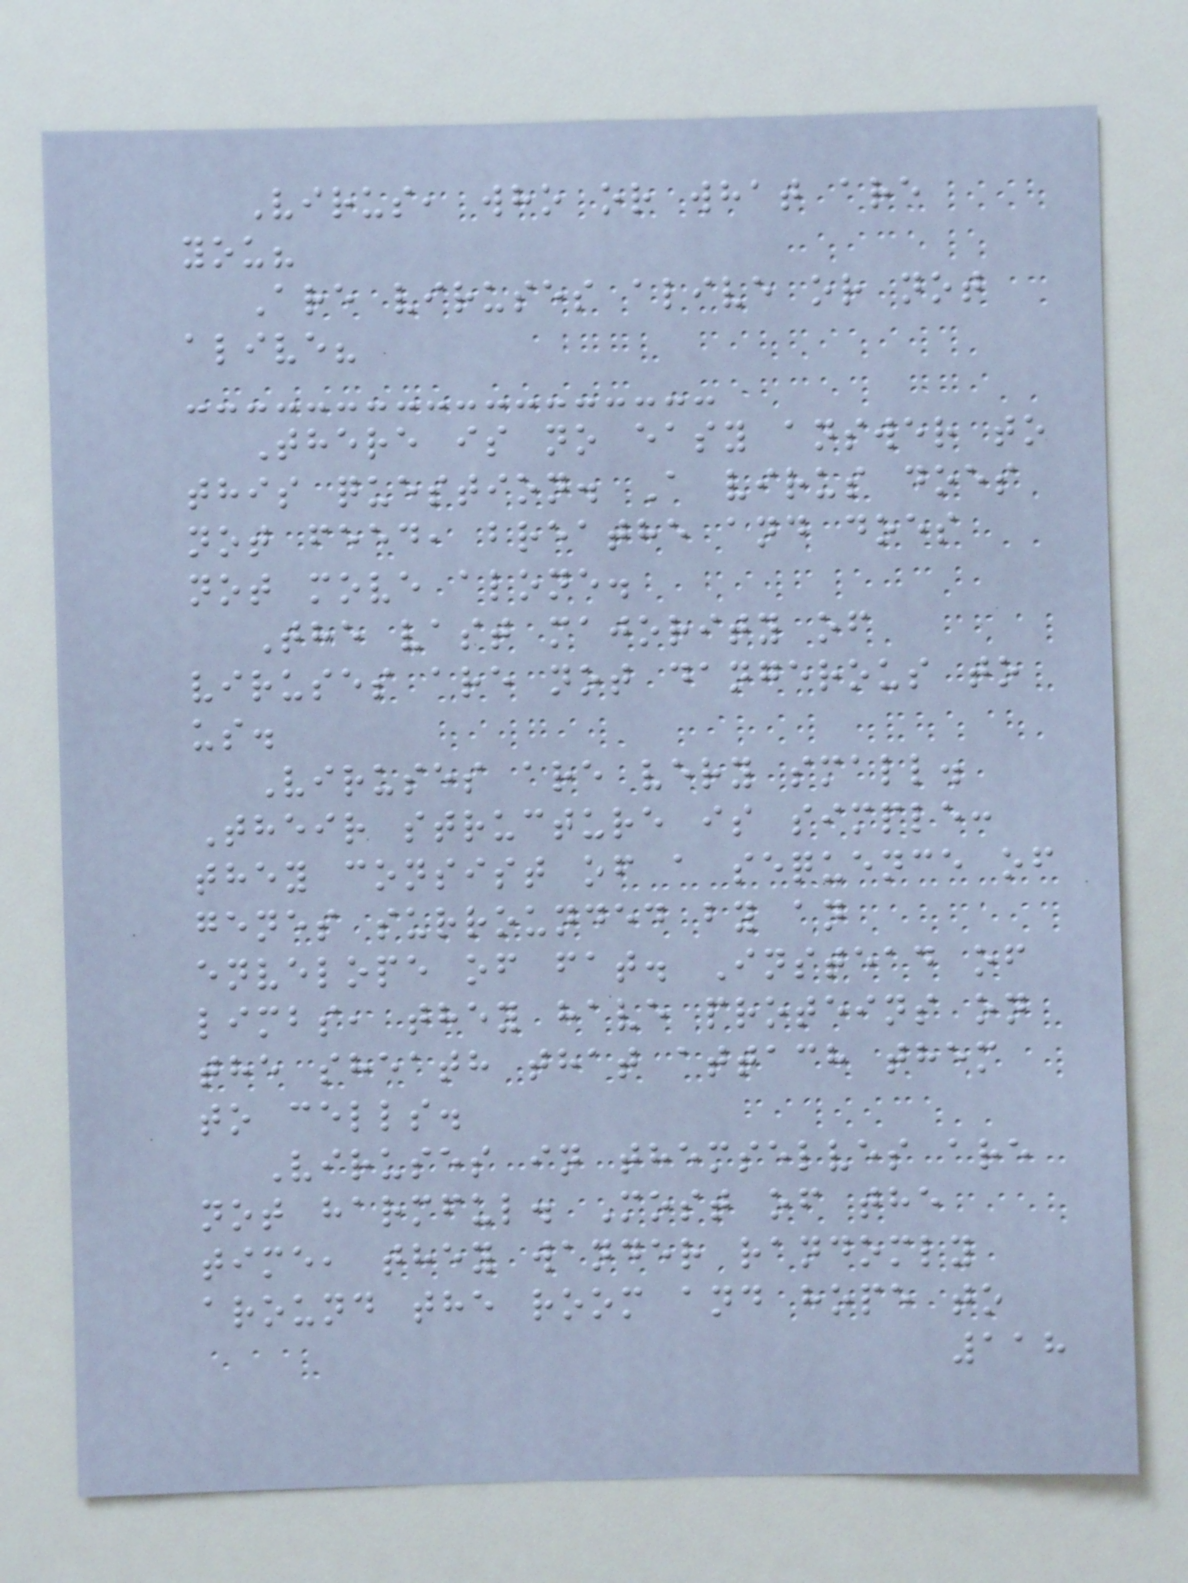Virus, who or what are
you?
Are viruses alive or not
alive?
There is no easy answer to
this question. A virus does
not feed, breathe and does
not move alone.
The vast majority of
viruses are not dangerous to
us.
Viruses are very small.
Their structure is simple:
they consist of a sequence of
genes surrounded by an
envelope of fat. Instead of
limbs, they have proteins on
the sheath that attach them
to cells.
Viruses in themselves are
not harmful. Most of the
time, they wander randomly
around the room and hope to
118
